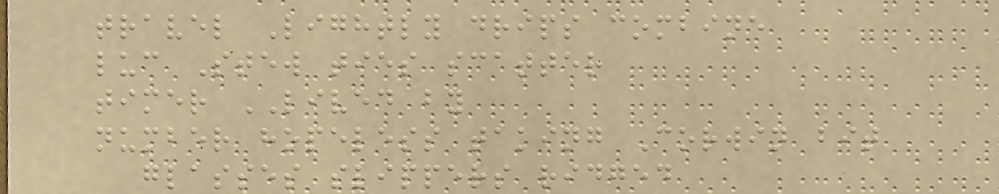travel Lightly drips combine
luc Stew ties scatter
timer LIVED by
number hopeless taking Corwin bit
glasses slippers ridged
